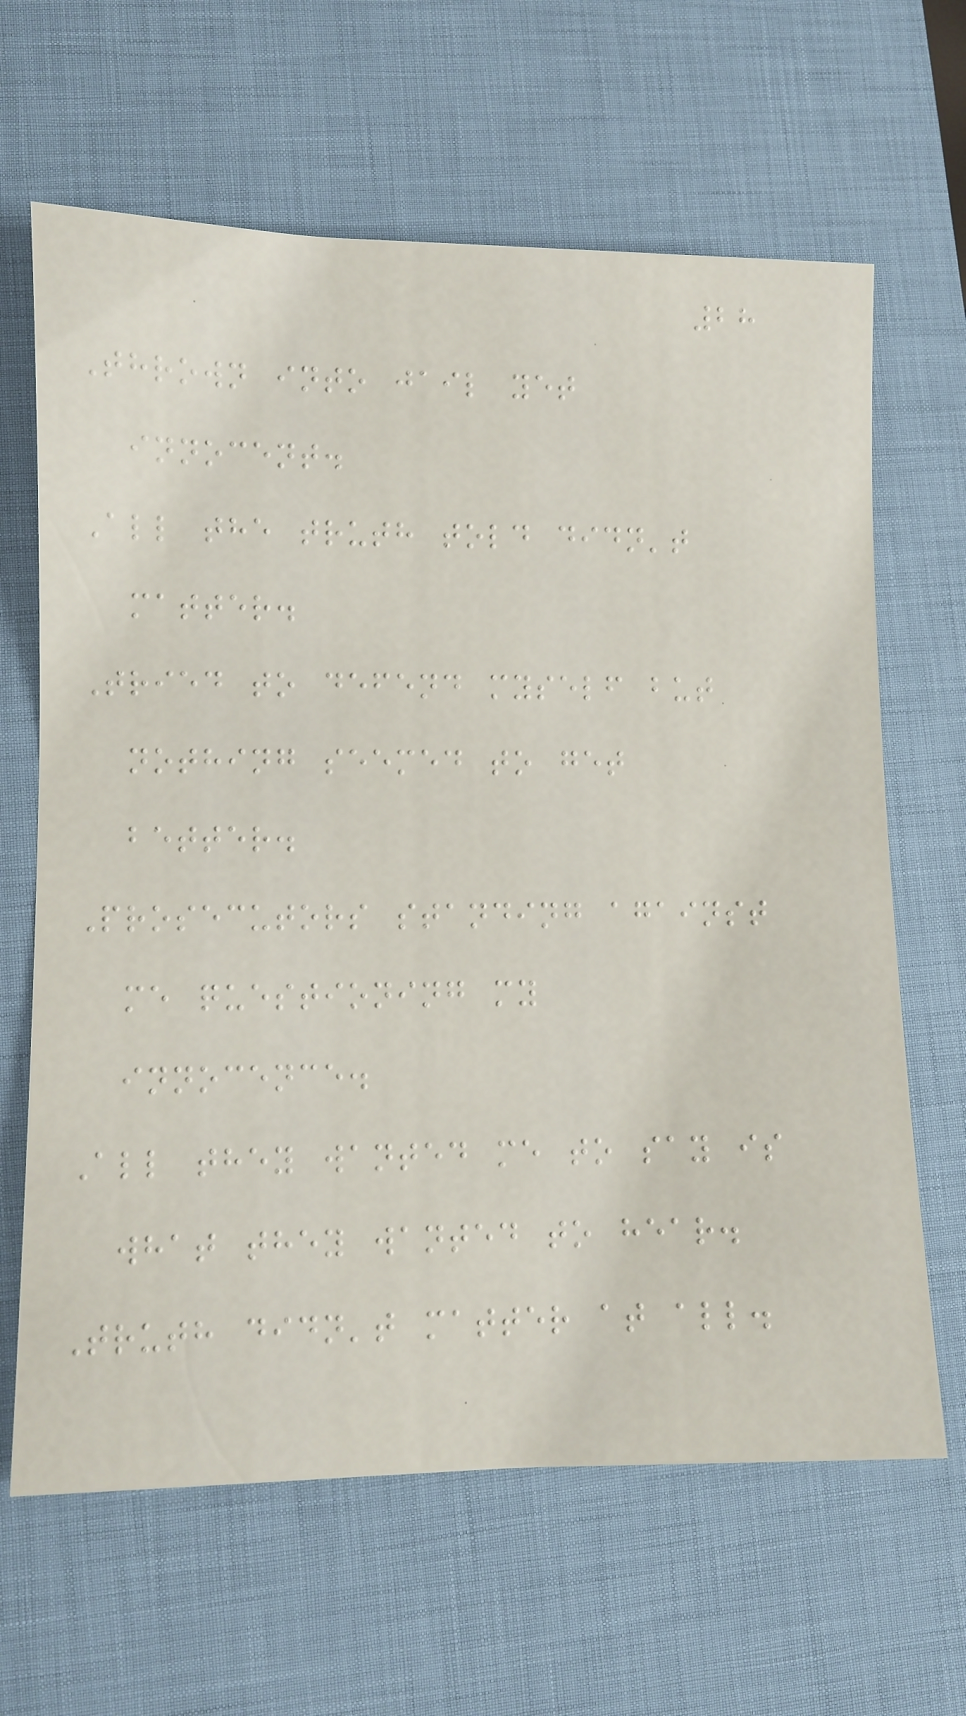28
Thrown into jail yet
innocent.
All the truth told didn't
matter.
Tried to defend myself but
nothing seemed to get
better.
Prosecutors standing against
me questioning my
innocence.
All they wanted me to say is
what they wanted to hear.
Truth didn't matter at all.
